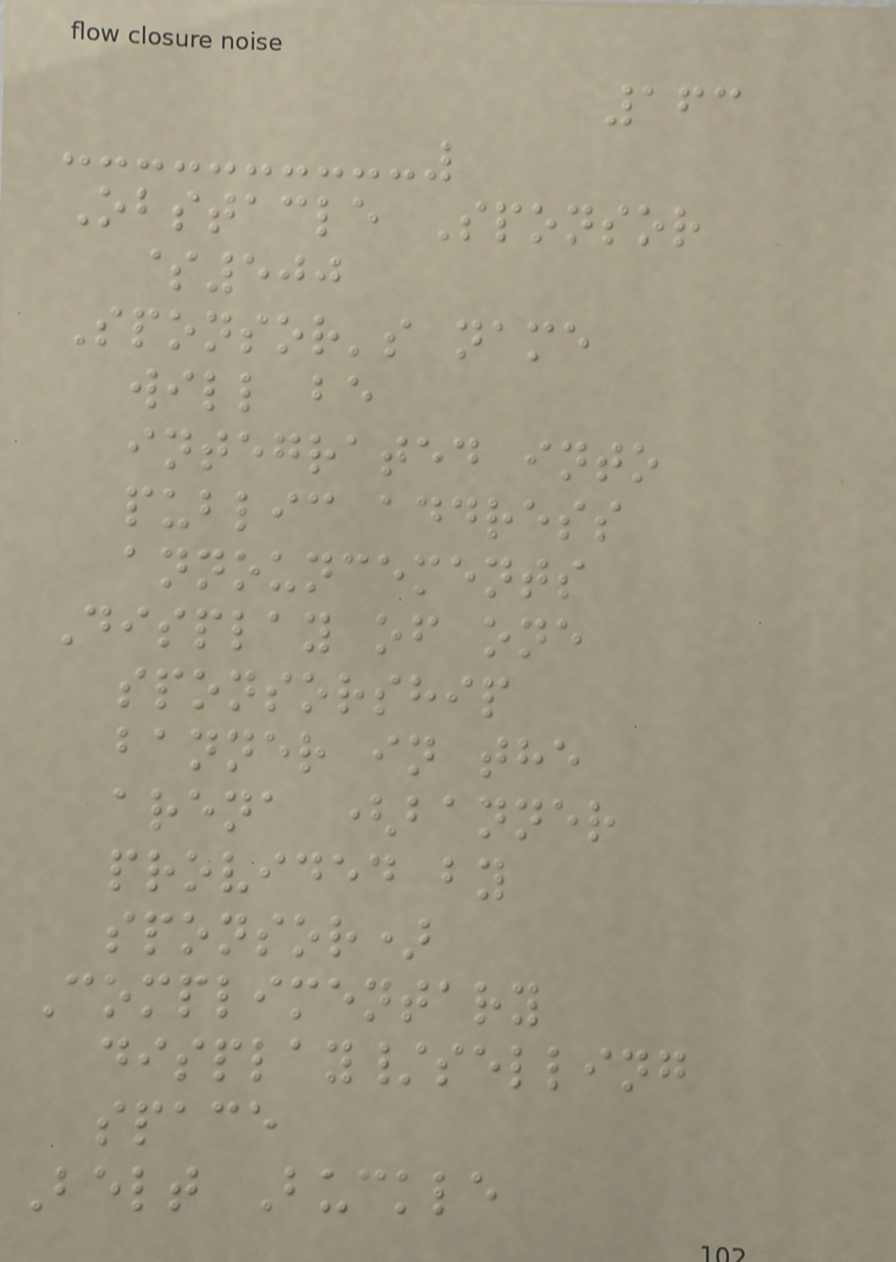163
Obstacle Sponsor
$500
Sponsor's name
will be
integrated into
public address
announcements
Display of one
sponsorship
banner in the
arena (banner
provided by
sponsor)
Complimentary
display/selling
space
Belt Buckle
